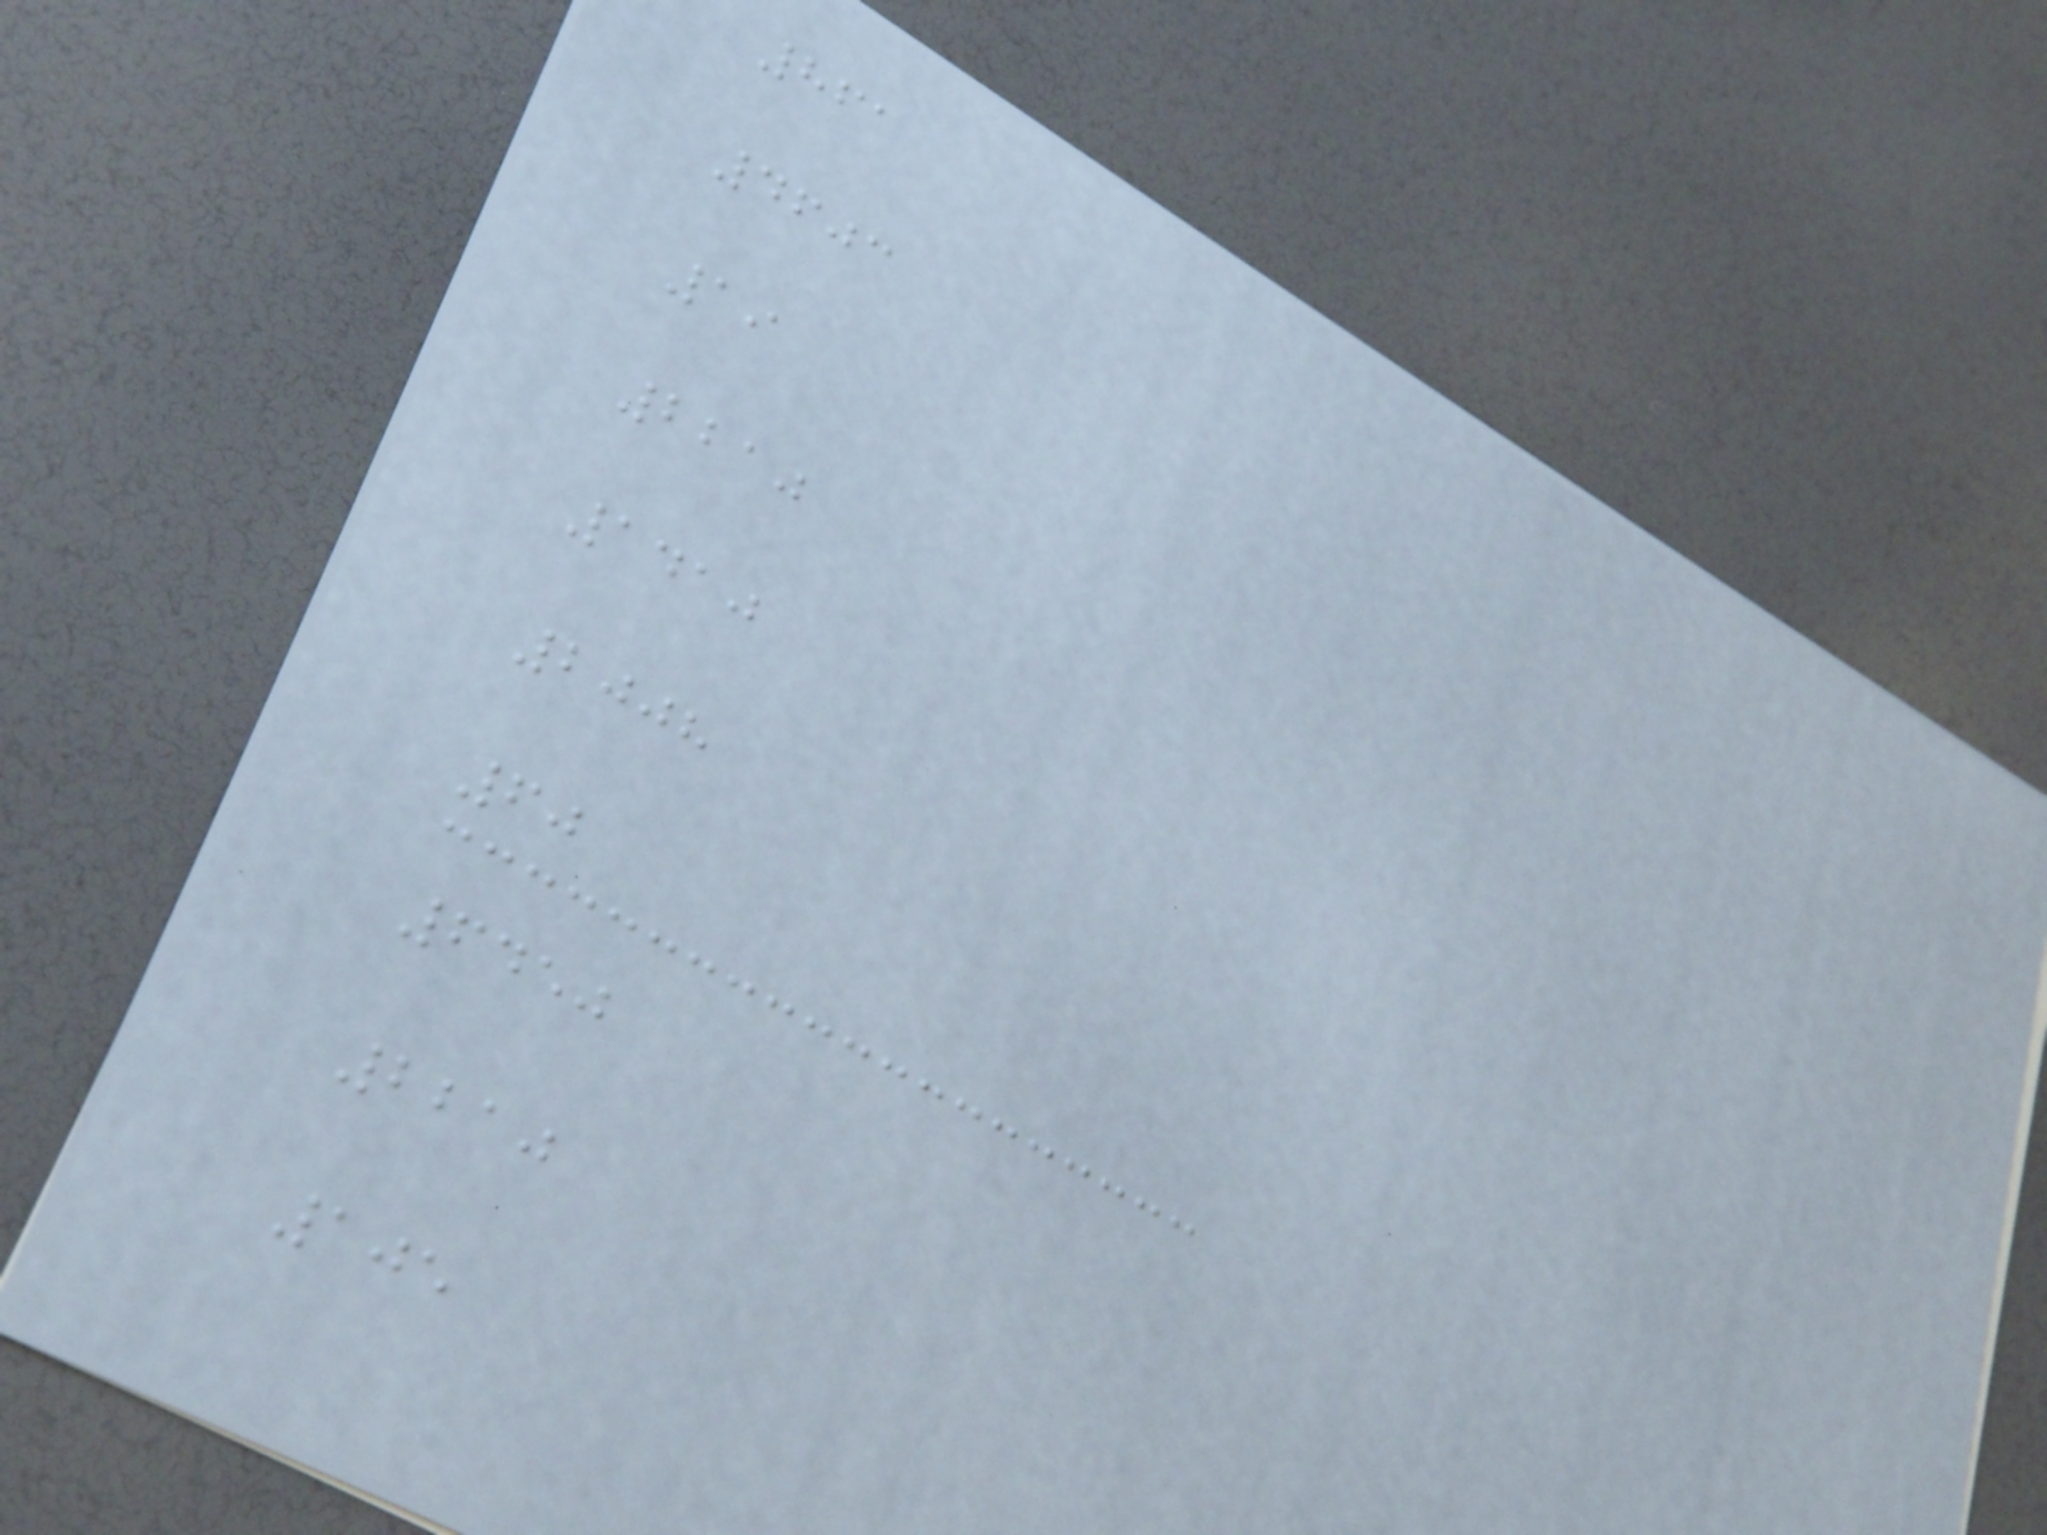861
4603
19
2210
1410
2008
60
6450
2210
105
